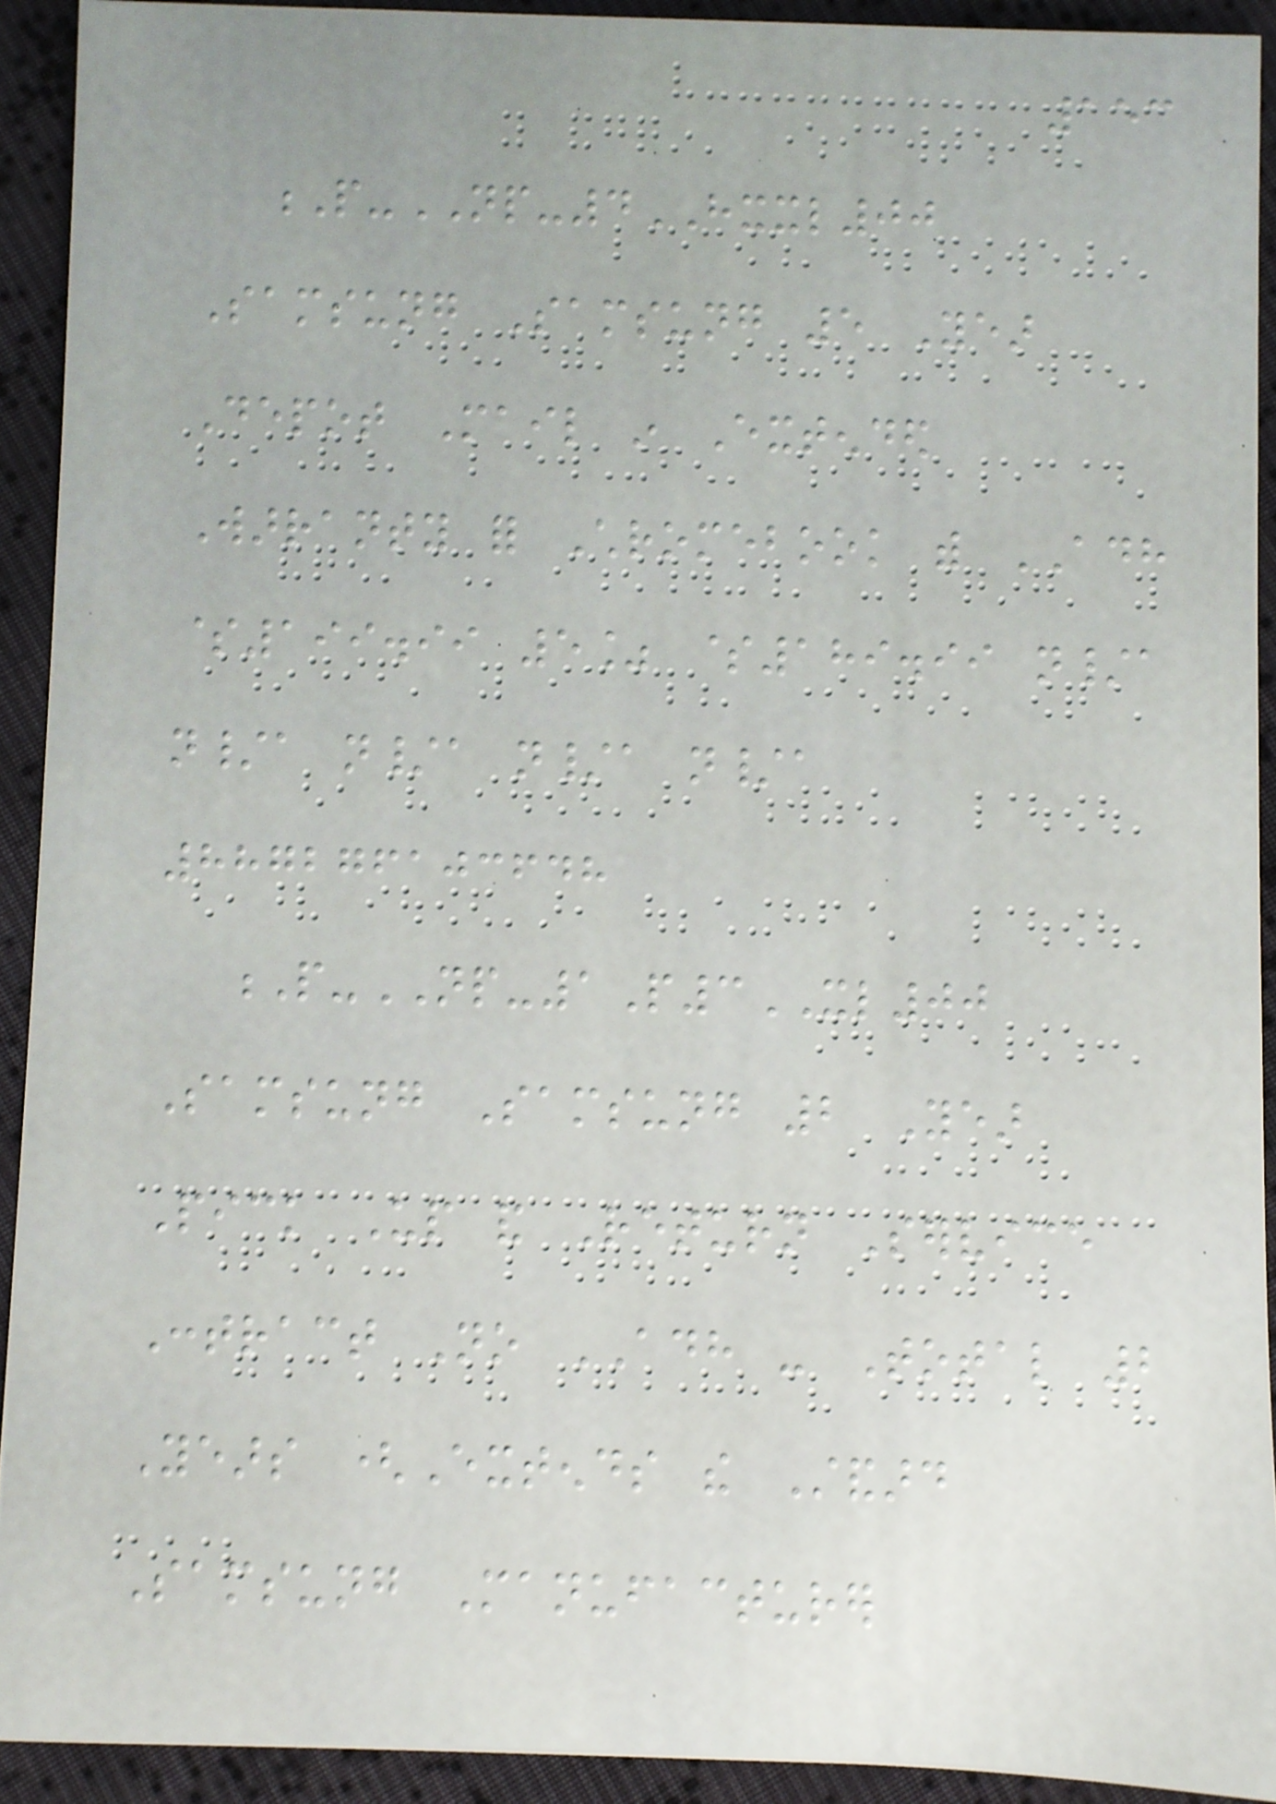153
P-NP-4HXXL00
Samsung Samsung 5 Year
Depot Mail in Extended
Warranty for Chromebook with ADH
$199.99 5% $189.99 n/a
n/a n/a n/a n/a
887276103648
P-NP-1P3XL00
Samsung Samsung 2 Year
Pick Up and Return Service
Contract No ADH - Total 2
Years (Extends the Standard
Samsung Manufacturer
